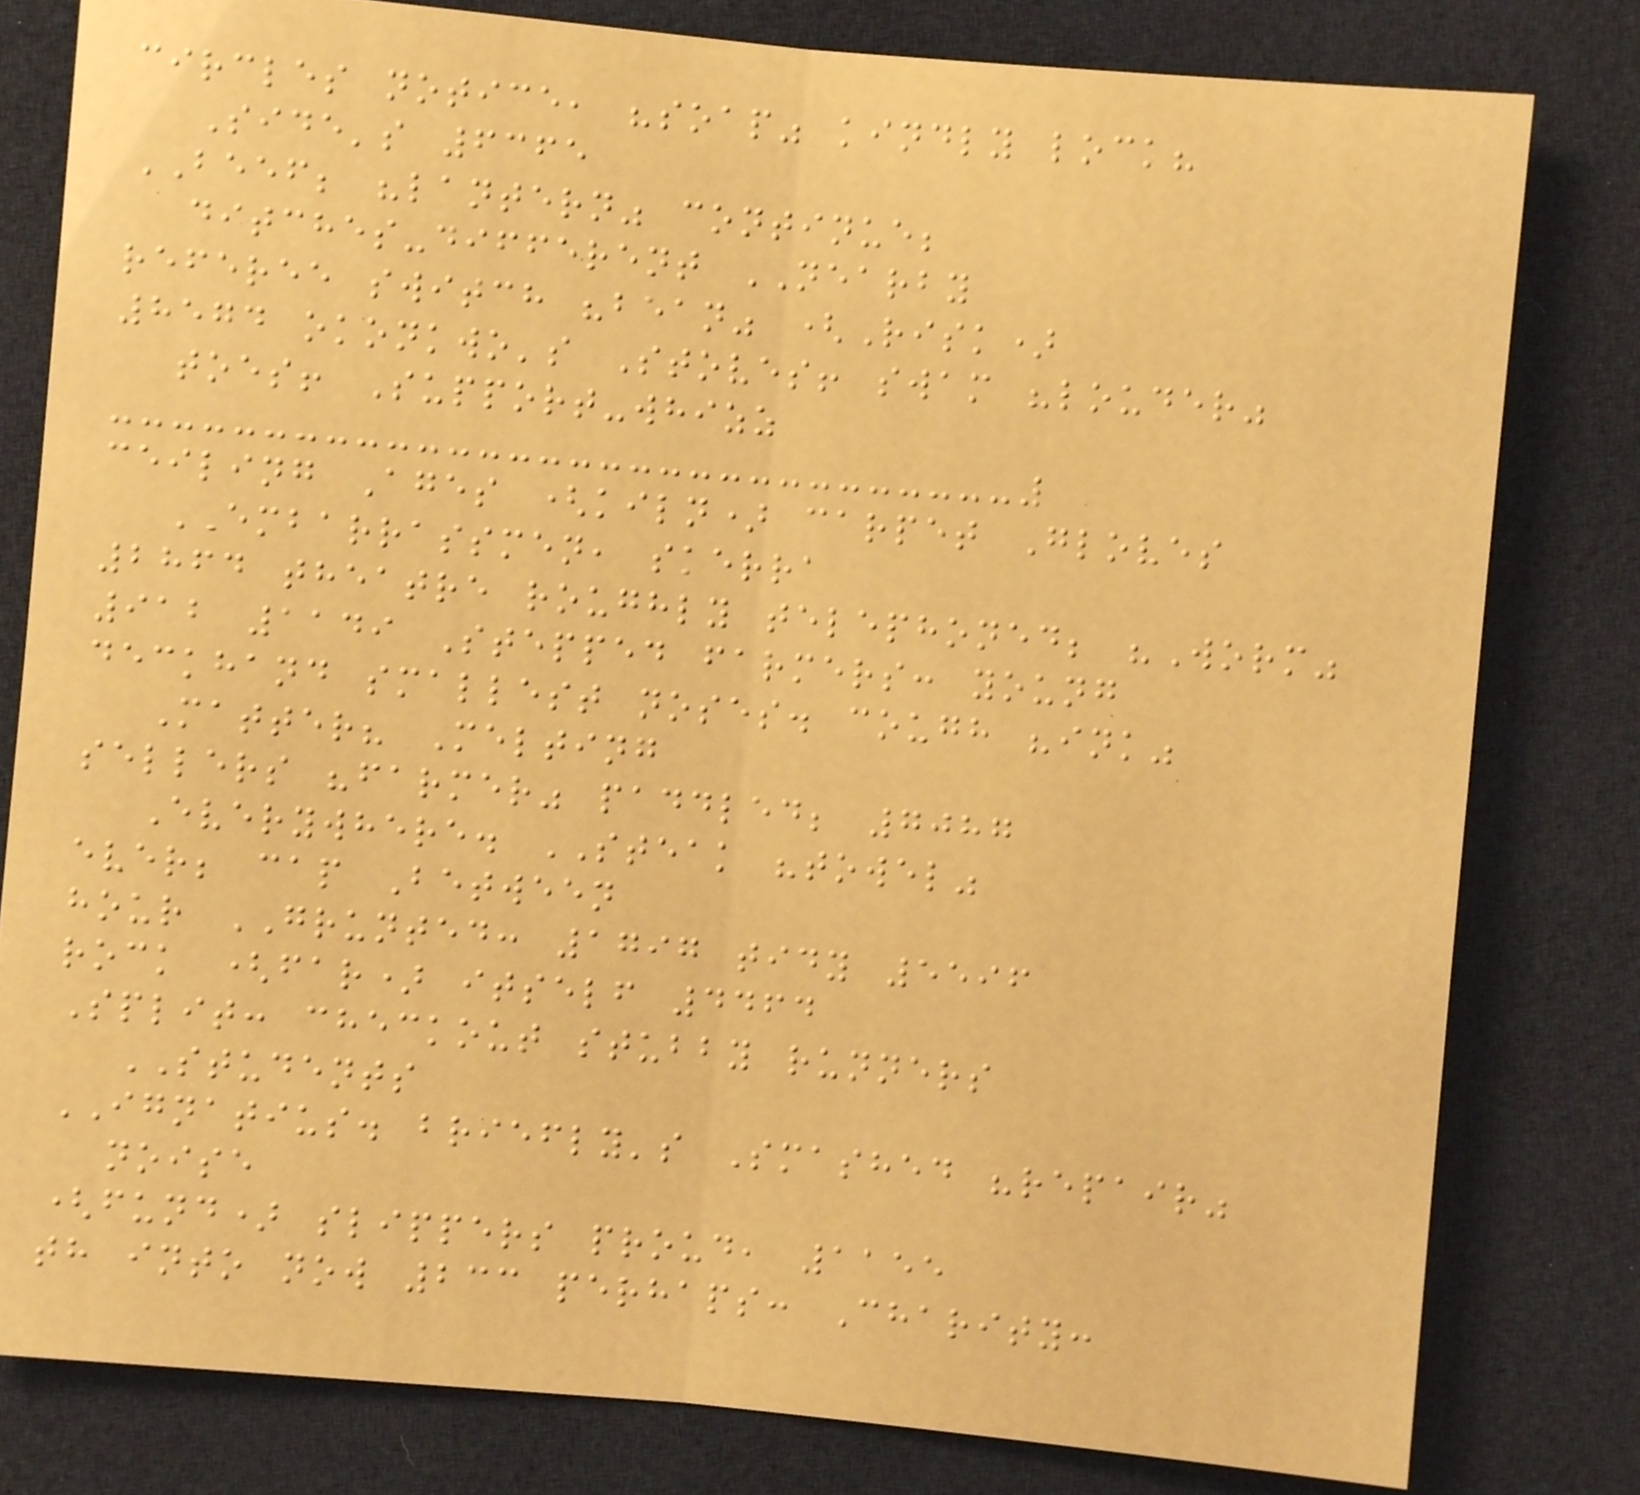circles notice, "soap" kindly lock?
Side's 6365
BEEF; "lantern" continue;
ditches-different NEARBY
referee switch "bean" (Risk)
8574 okonkwo's Stoves! swam "louder"
toes! Support-whizz
ceiling Ages (kiln) carpet Gloves
EMBARRASSMEN, skerra
2864 theatre roughly telephoned; "Worm"
912 1149 Stepped farmers: young
deckhand smallest noses. cough "ink"
Matter? Melting
sellers "farmer" paddled; 7087
Everywhere. STEAK "towel"
ever; cap Between
hour GRUNTED: 1797 tidy 5596
rock (far) itself 4464
Split: checkout stubby runners
STUDENTS
IGNATIUS. briefly's Smashed "repair"
noise
(fund) slippers proud, 1155
th into now 233 perhaps: Charity:
